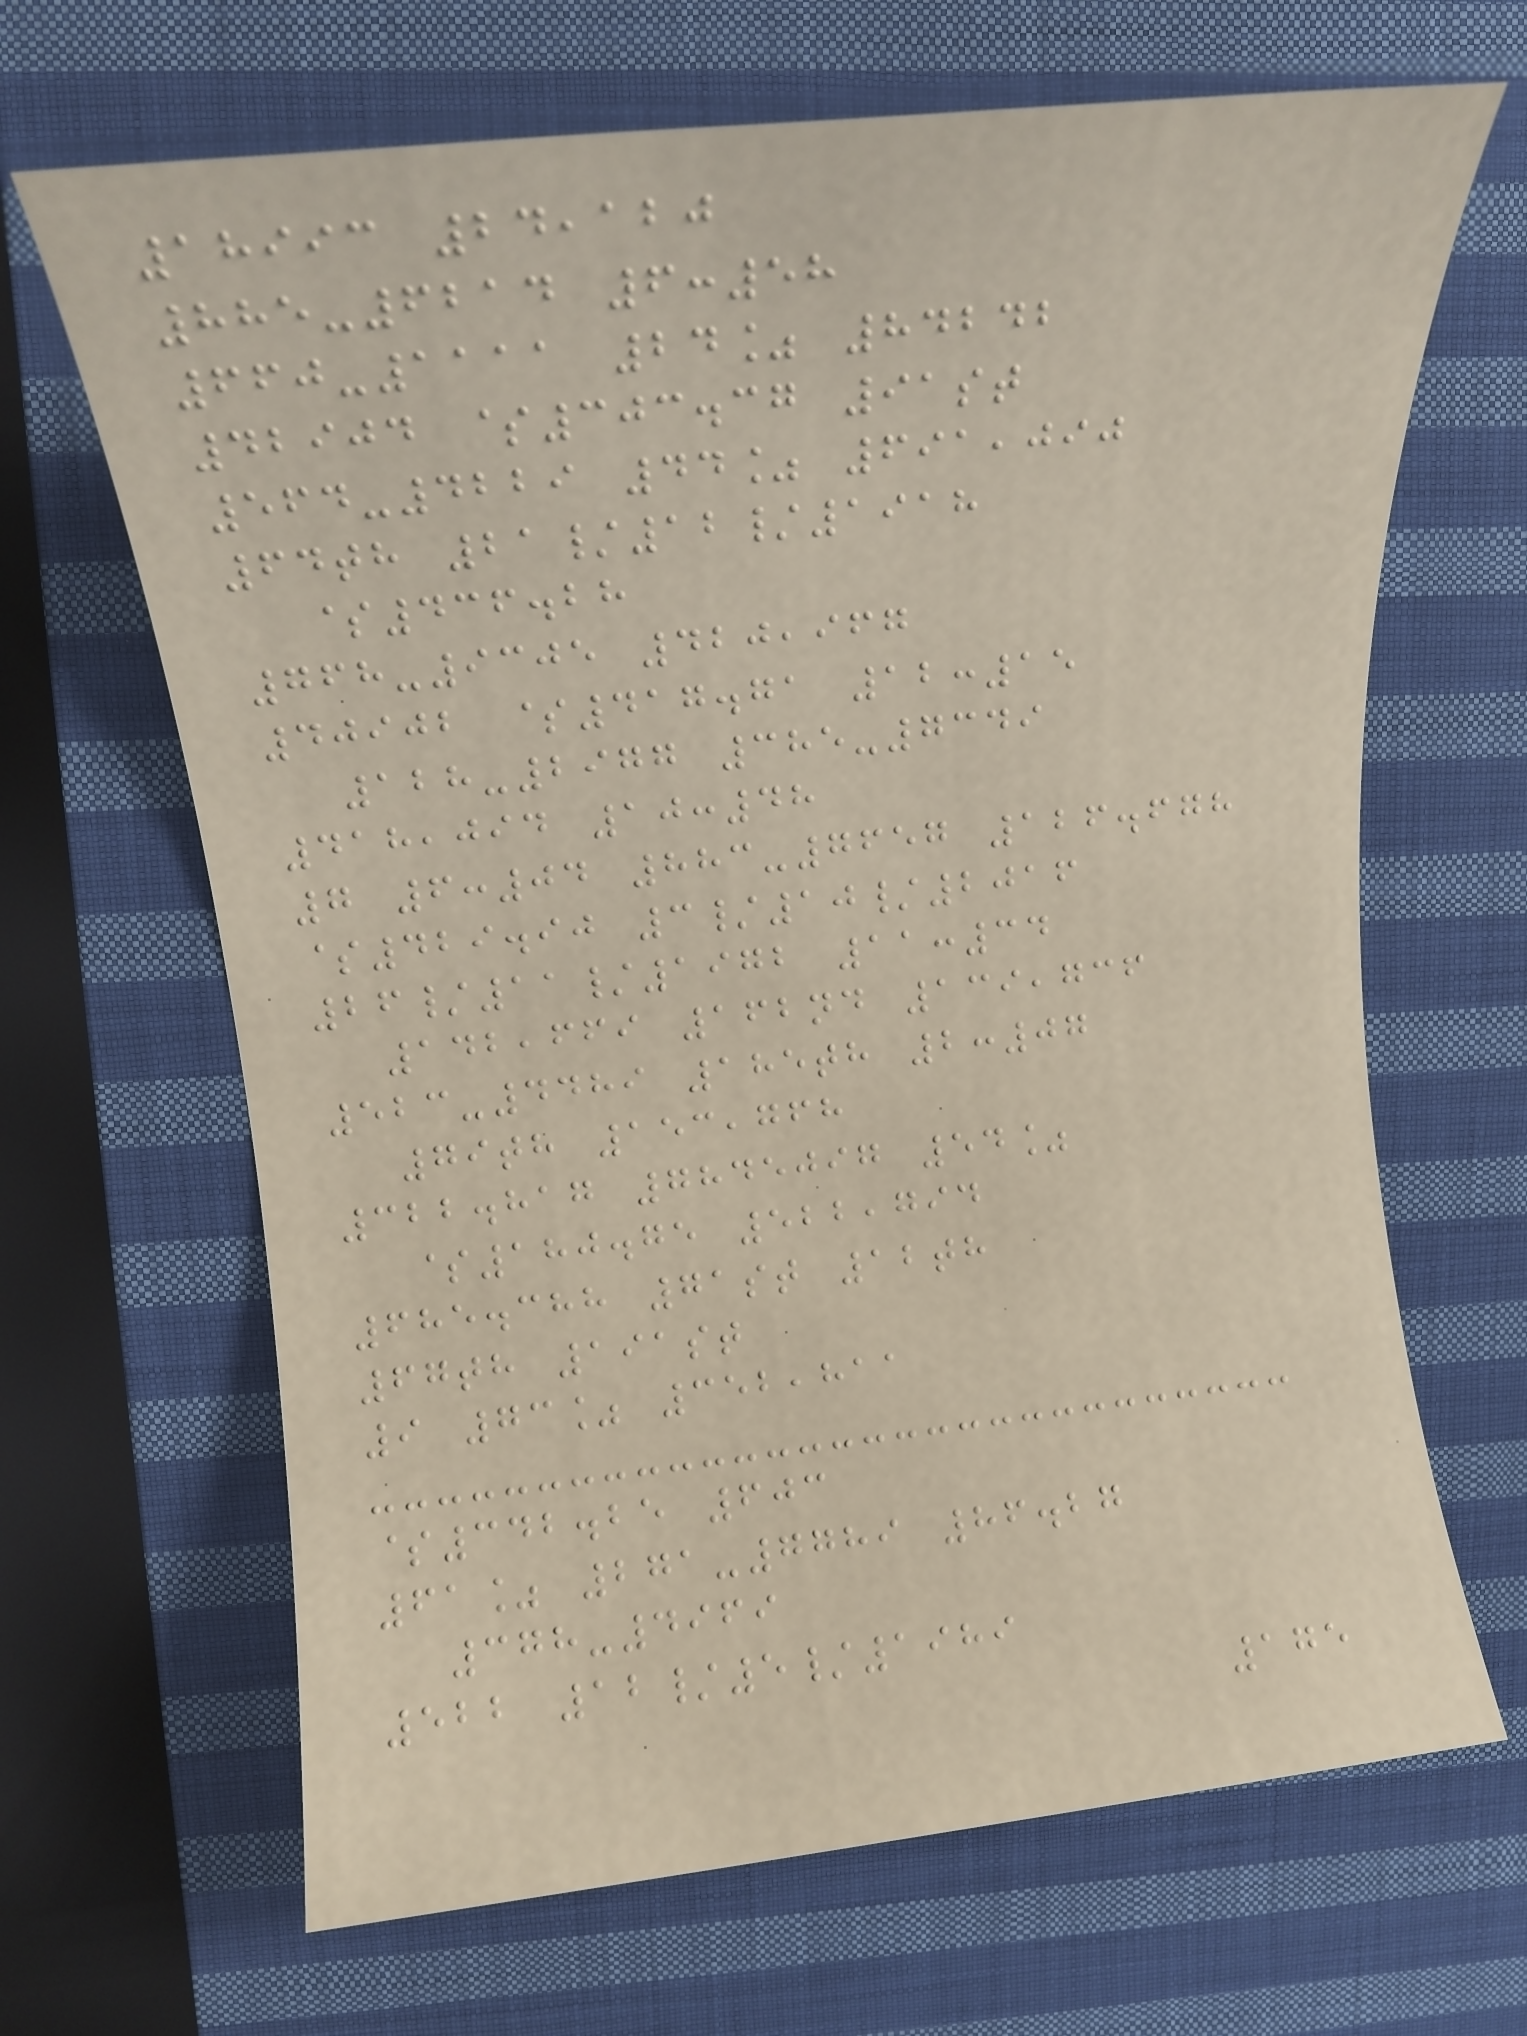18993 24,120
885-6214 6:58
660-1111 24% 84242
42904 $303.37 91st
564-4229 44% 691,090
64th 21/12/1918
$436.28
768-9305 420,967
40902 $417.71 12:15
128-2977 385-7349
418,094 10:48
7 6:04 883-7657 126.678
$429.90 3/10/2016
26/11/1972 11:34
142,669 162nd 139,736
523-4489 185th 2:07
79th 153,768
322.817 7845097 54%
$180.75 522,794
685.388 71st 12th
67th 191st
9 73% 352,811
$342.25 603
61% 271-7789 86.27
378-4969
522 12/5/1989
175
